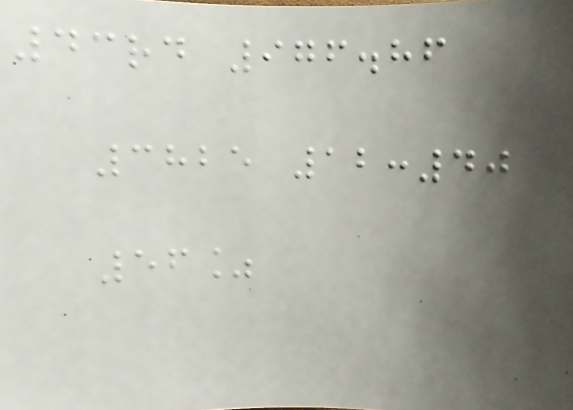43rd 976.86
3825 12:40
56%
